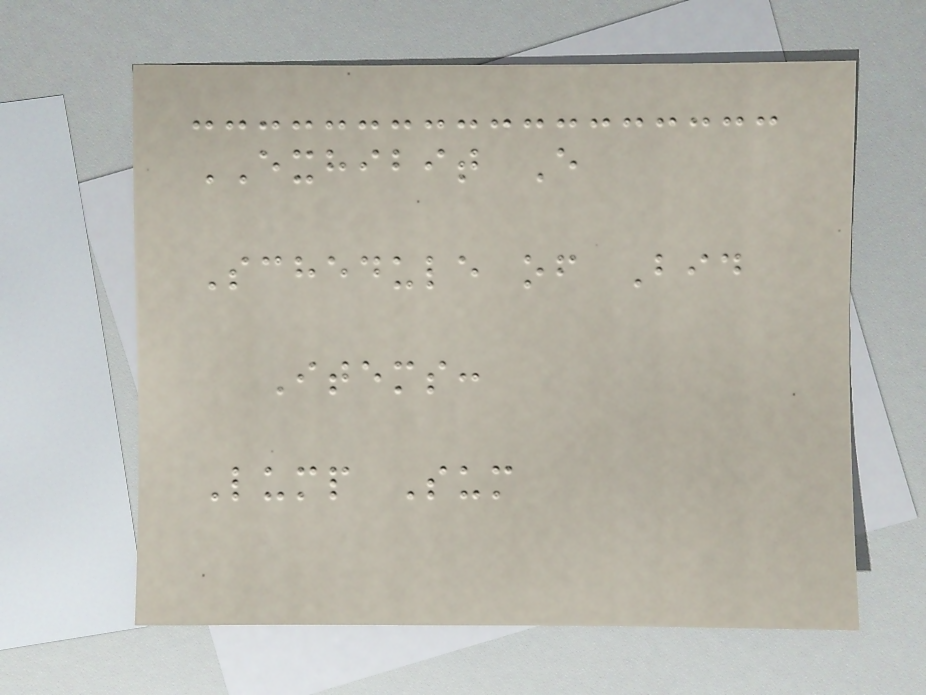EXHIBIT E
Schedule of Bid
Items:
Lump Sum
